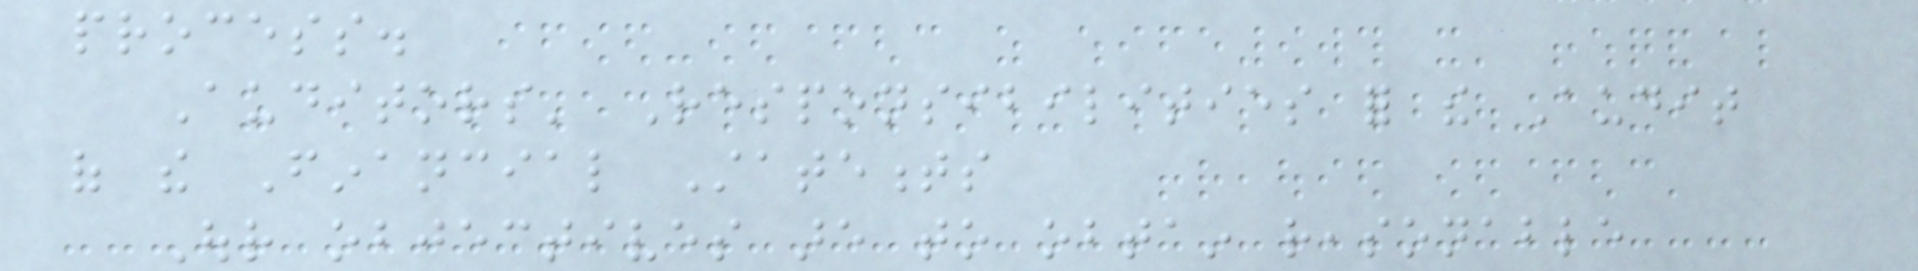process.
Auditors' Responsibilities for the Audit
of the Financial Statements
Our objectives are to obtain reasonable
